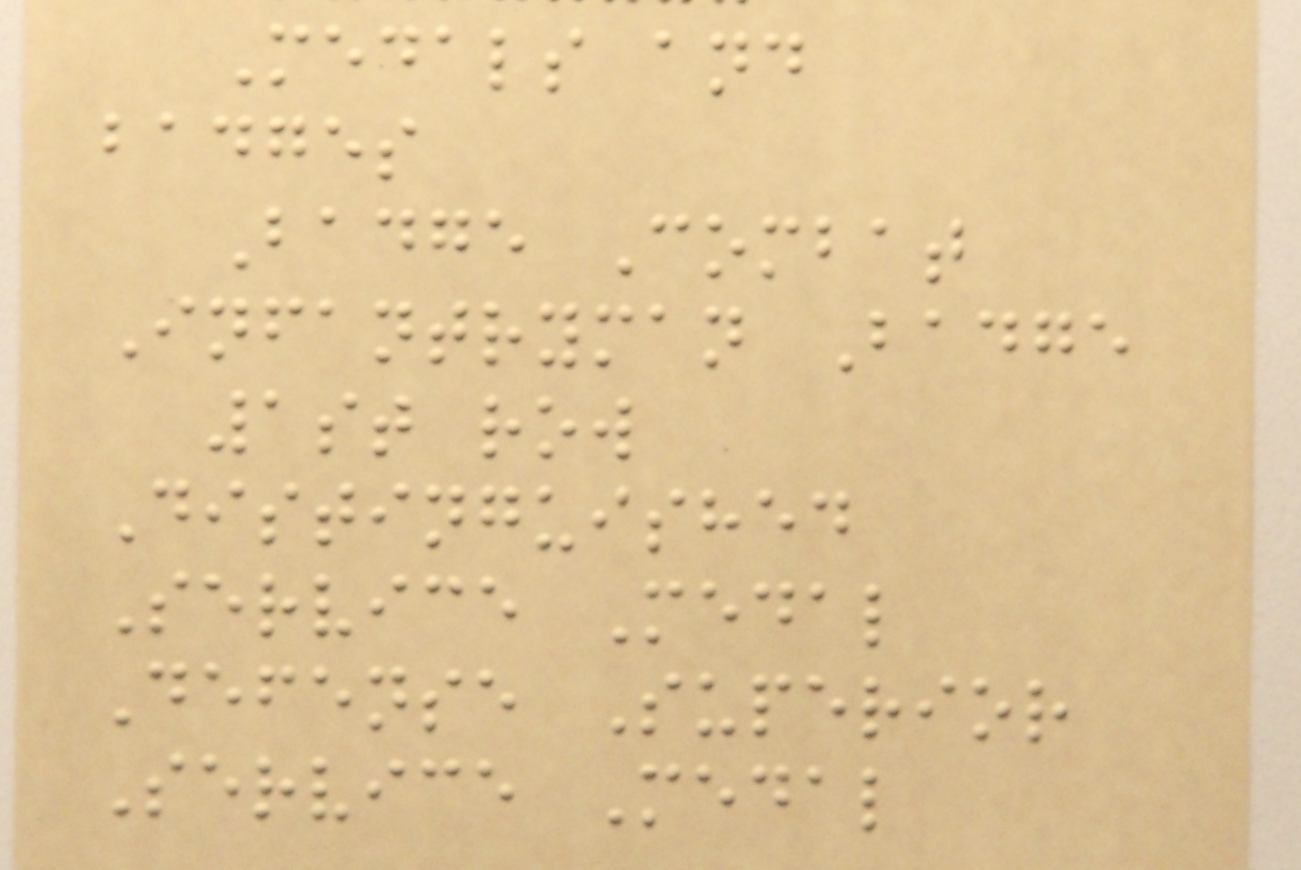Medals and
badges
Badge Combat
Infantryman Badge
1st row
Distinguished
Service Medal
Defense Superior
Service Medal
